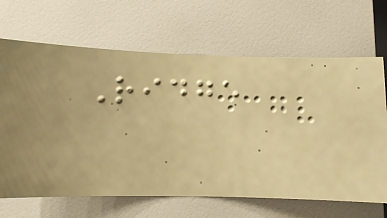Ridge
